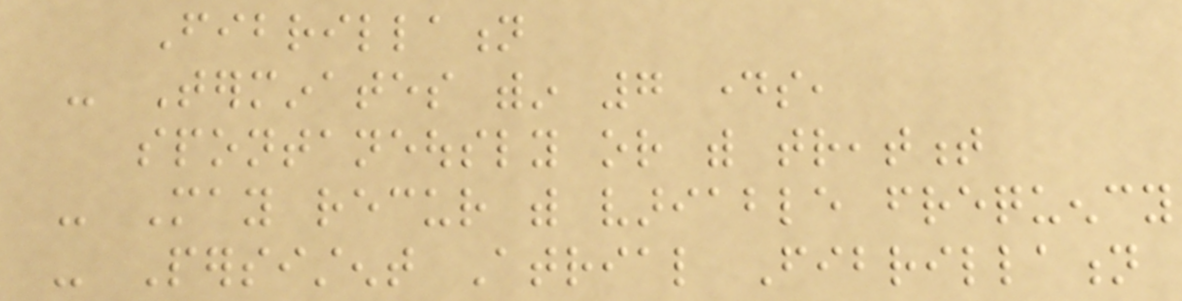Fibrillation
- Terminates within 7 days,
spontaneously or with treatment
- May recur with variable frequency
- Persistent Atrial Fibrillation
